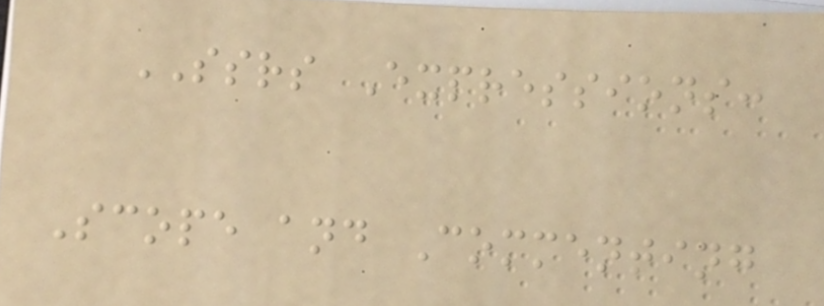SSRS Expressions:
Scope and Commenting
